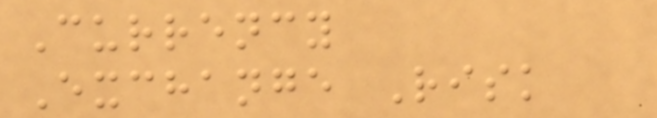Currency
Exchange Risk
